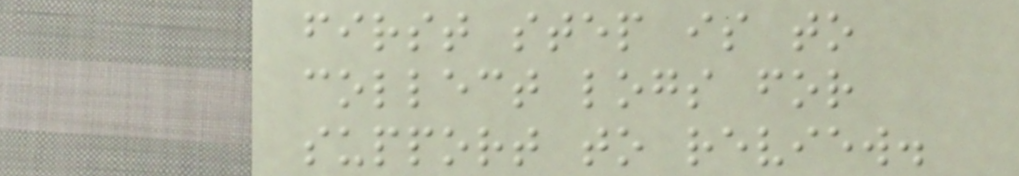first step is to
collect logs for
support to review.
